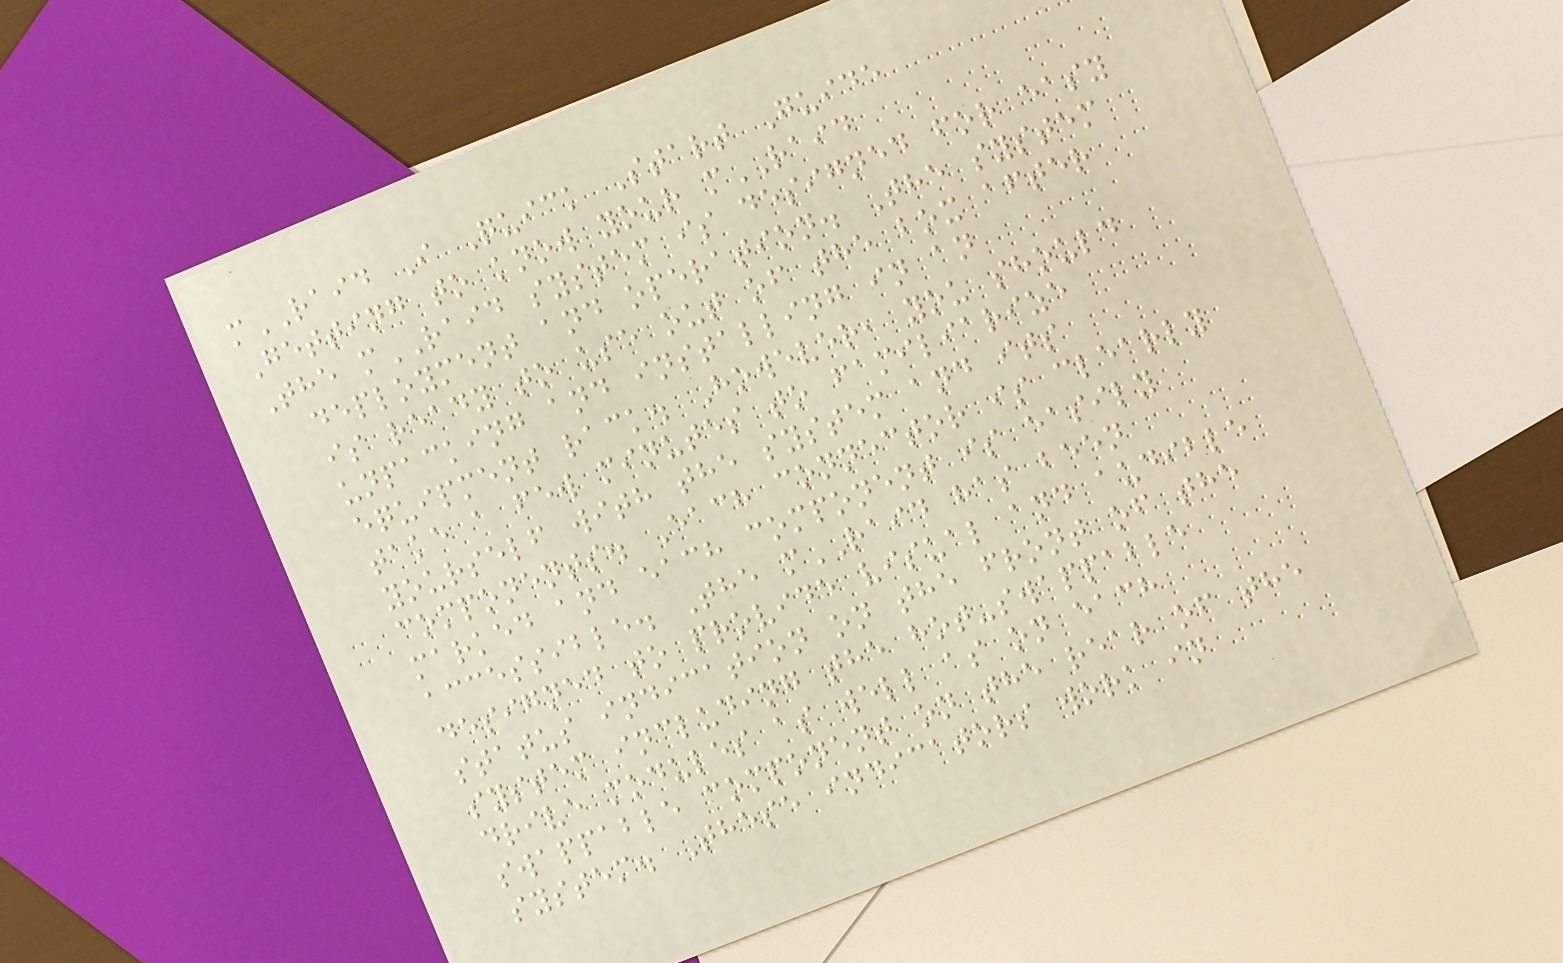mRAID I Quick Start Guide
Getting to know your mRAID
The mRAID system is designed for easy
deployment and operation. The system
is ready to use out of the box after
unpacking and installing in an
equipment rack. However, you should
take a few minutes to familiarize
yourself with the system and its
components. Each connector is clearly
marked and each component is easily
accessible. The mRAID has been
designed to provide visual and audible
status indication on the front of the
system including the hot-swappable
drive modules as well as on each
swappable component on the rear of the
system. These indicators work in
